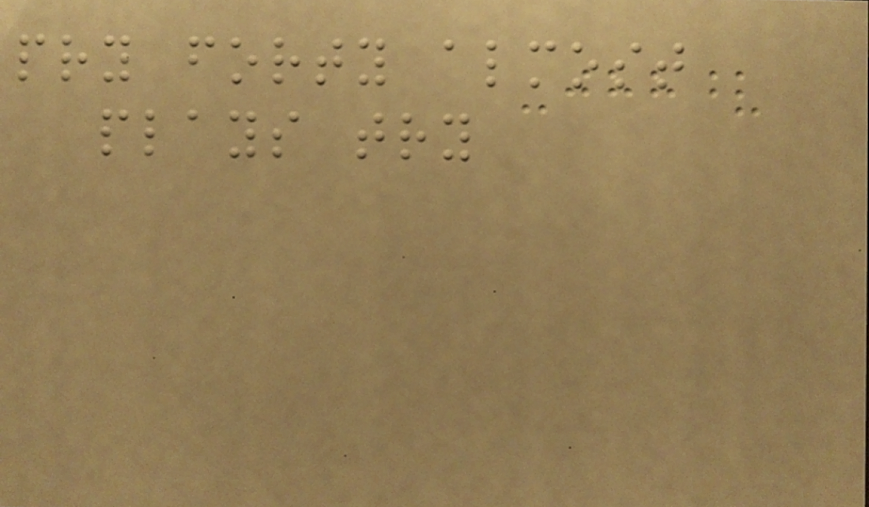pry forty almost
plays try
